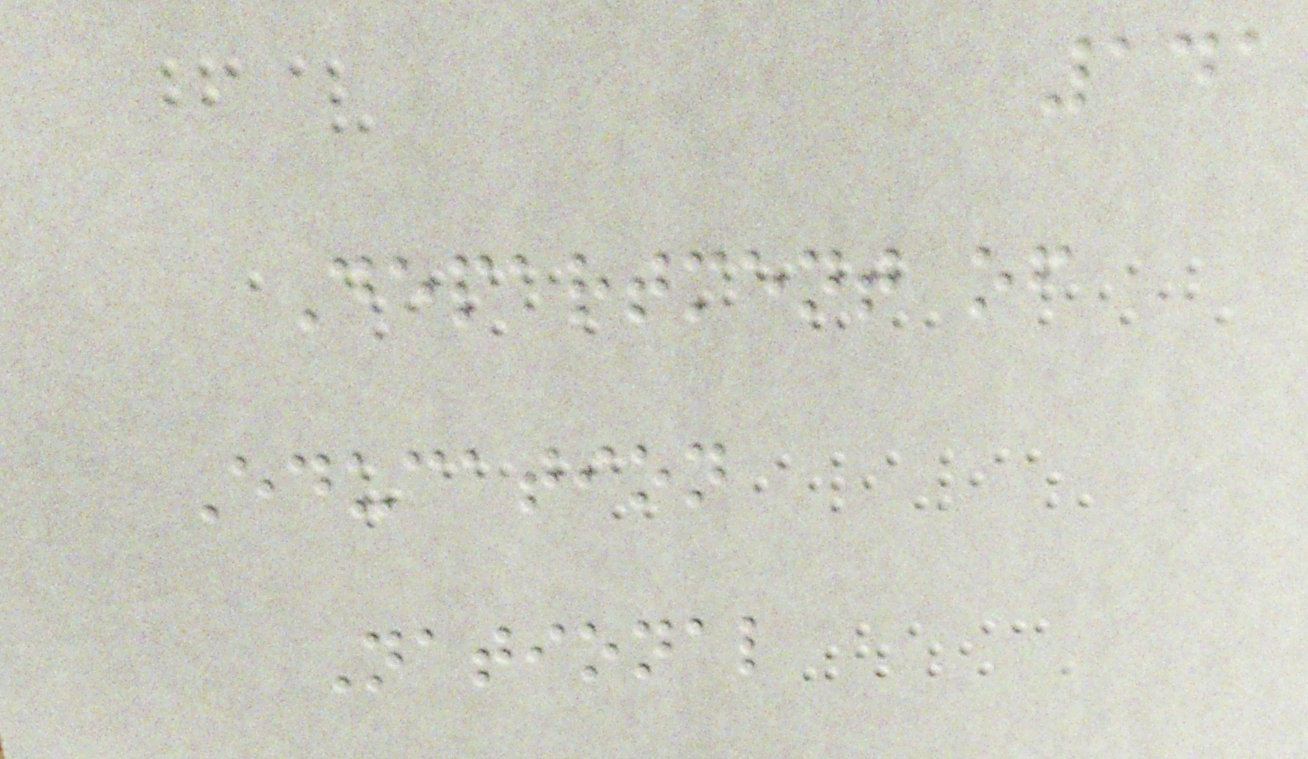141
Department of
Education
National
